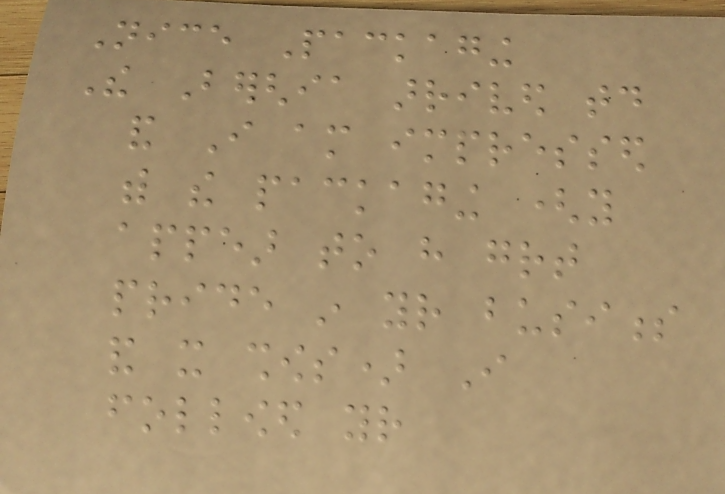Nice Packaging
The Berghia arrived today
and I am impressed
with the packaging (you
appear to have great
pride in your business
and it shows) I
followed your
